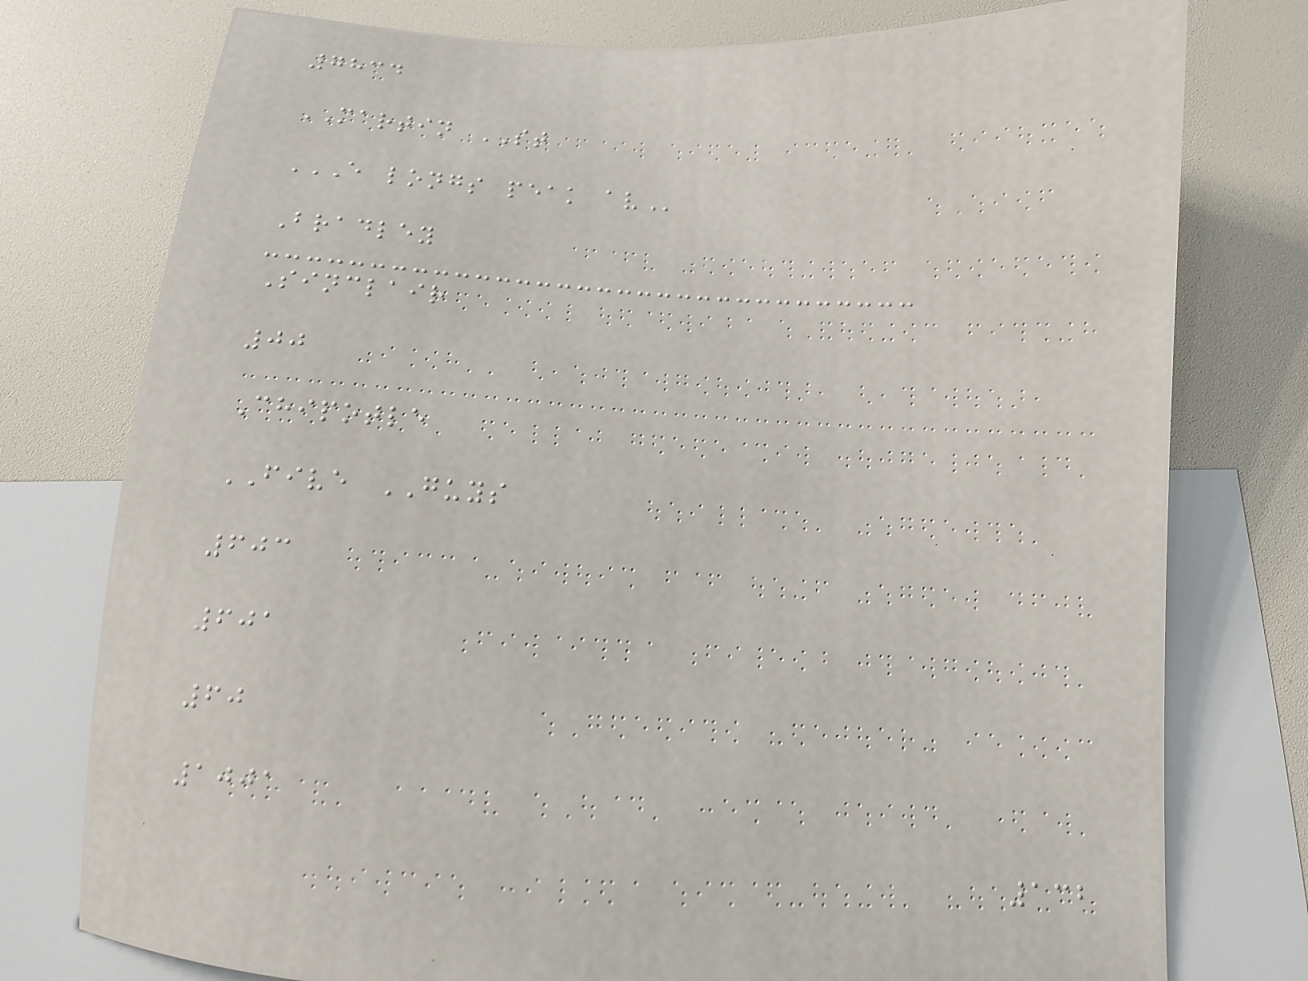7834
MARTIN ST
E LONGS PEAK AV
Bradley
Sinclair
00
Chipotle
FIVE GUYS
603
601
60
1001
132
